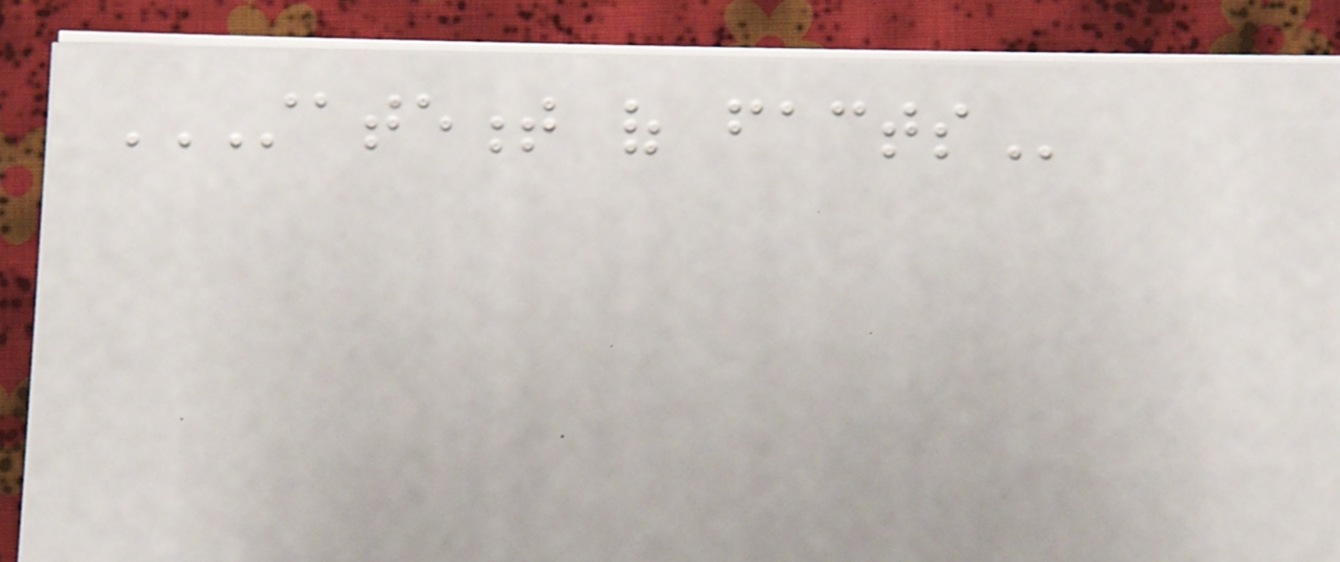STATEMENT OF FACTS
